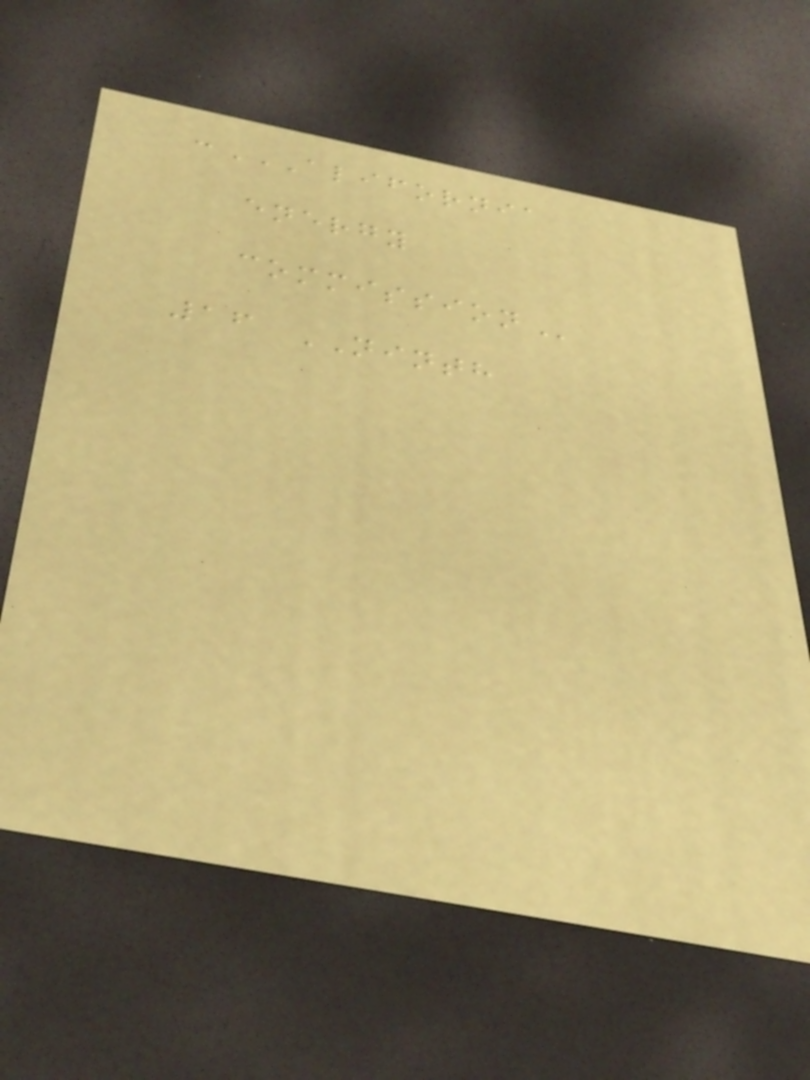:ALIFORNIA
ENERGY
COMMISSION
16 NINTH
